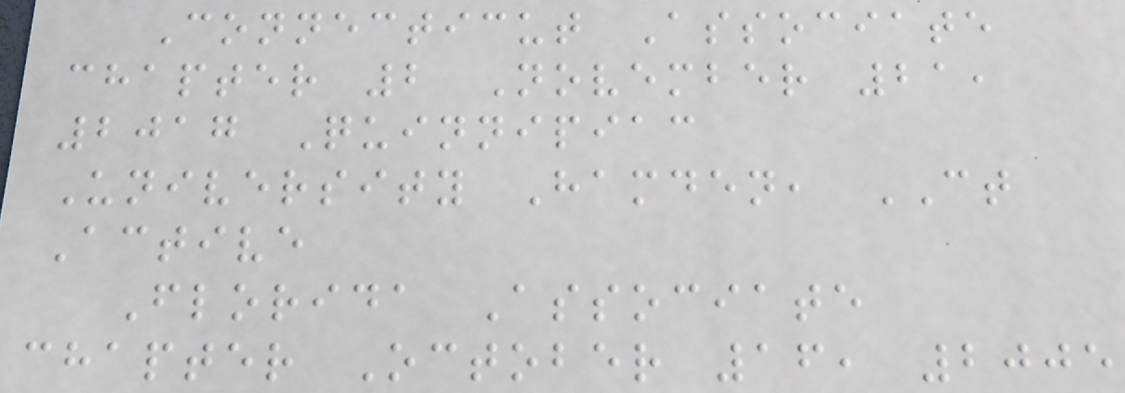Connecticut Associate
chapter 2 November 21,
2017 Quinnipiac
University Hamden, CT
Active
Florida Associate
chapter October 16, 2005
